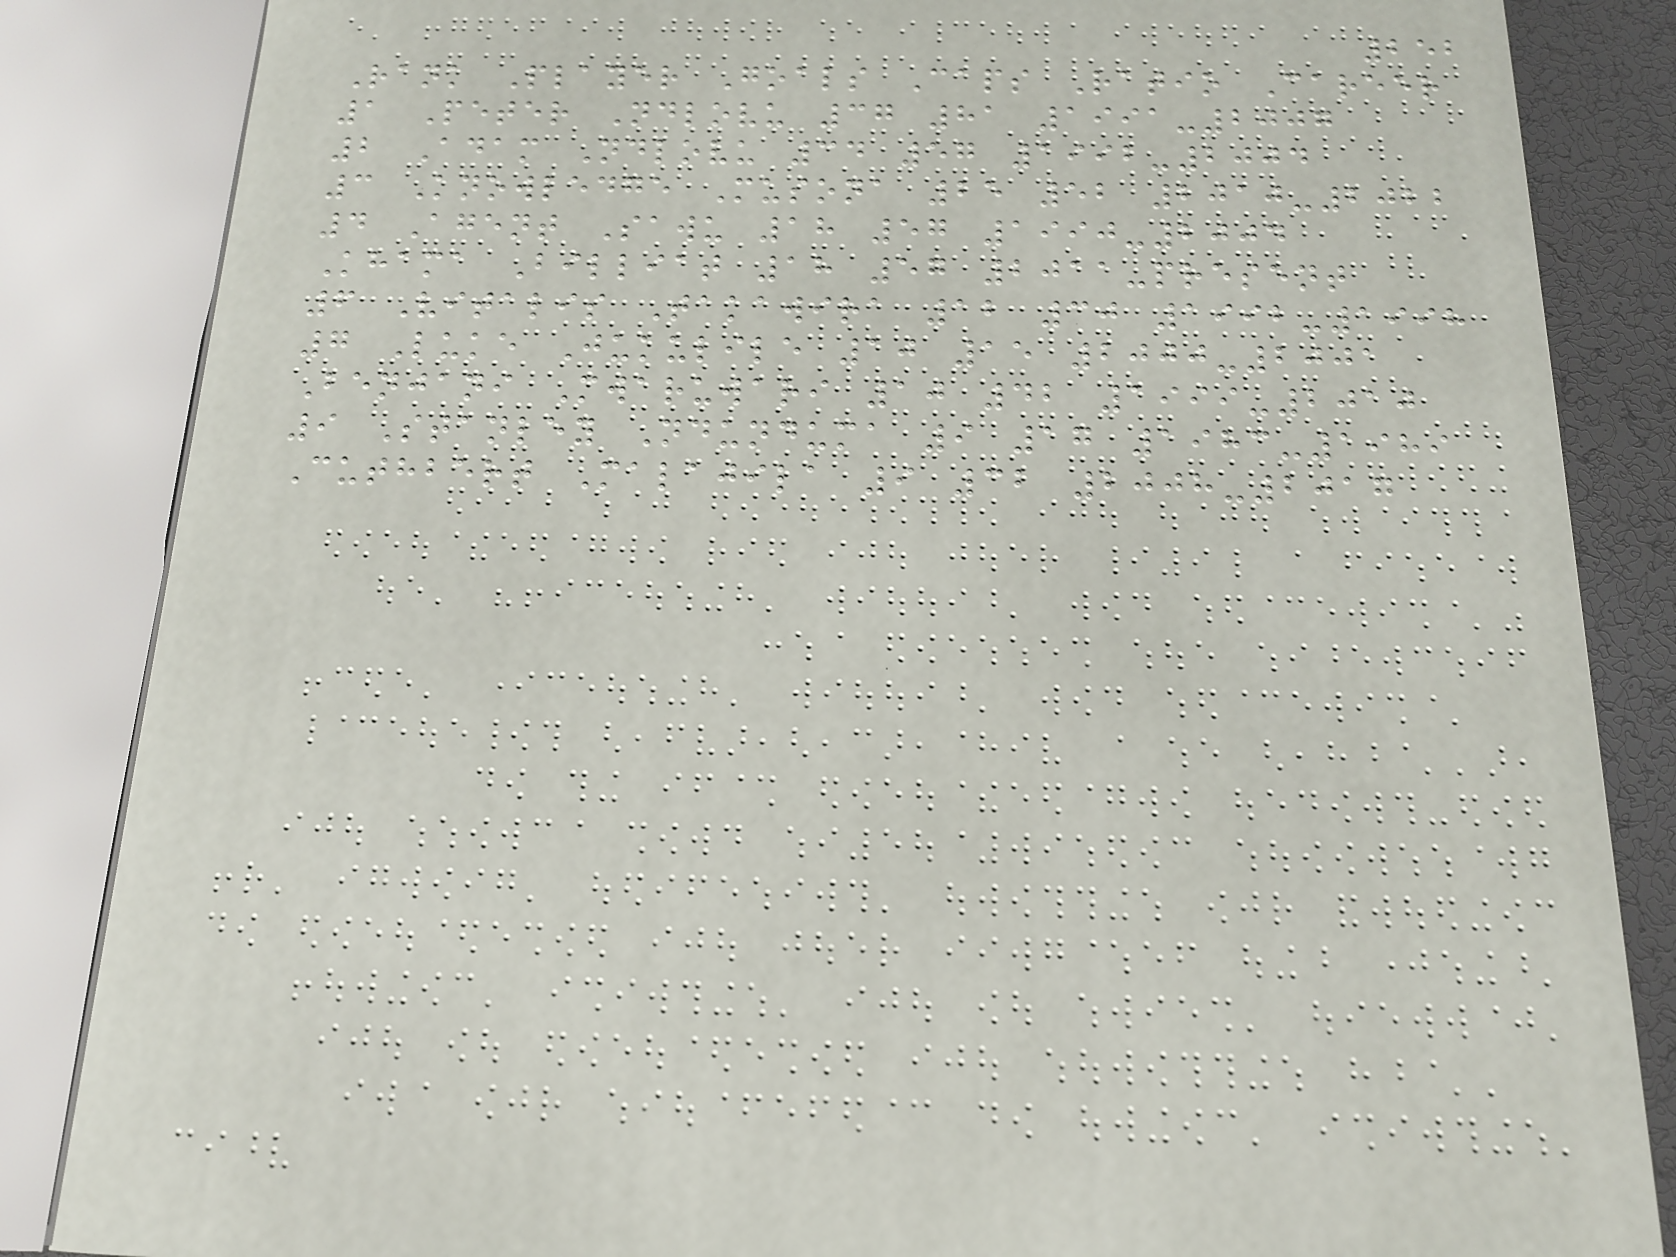252
Rank Player Goals Caps Ratio Career
1 Peter Ndlovu 37 81 1991-2007
2 Adam Ndlovu 34 57 1992-2004
3 Knowledge Musona 25 52 2010-2022
4 Agent Sawu 18 57 1990-2004
Khama Billiat 18 57 2011-present
6 Vitalis Takawira 12 30 1992-1998
7 Luke Jukulile 10 15 2000-2001
Benjani Mwaruwari 10 42 1999-2010
9 Stanley Ndunduma 9 17 1983-1989
Cuthbert Malajila 9 32 2008-2017
